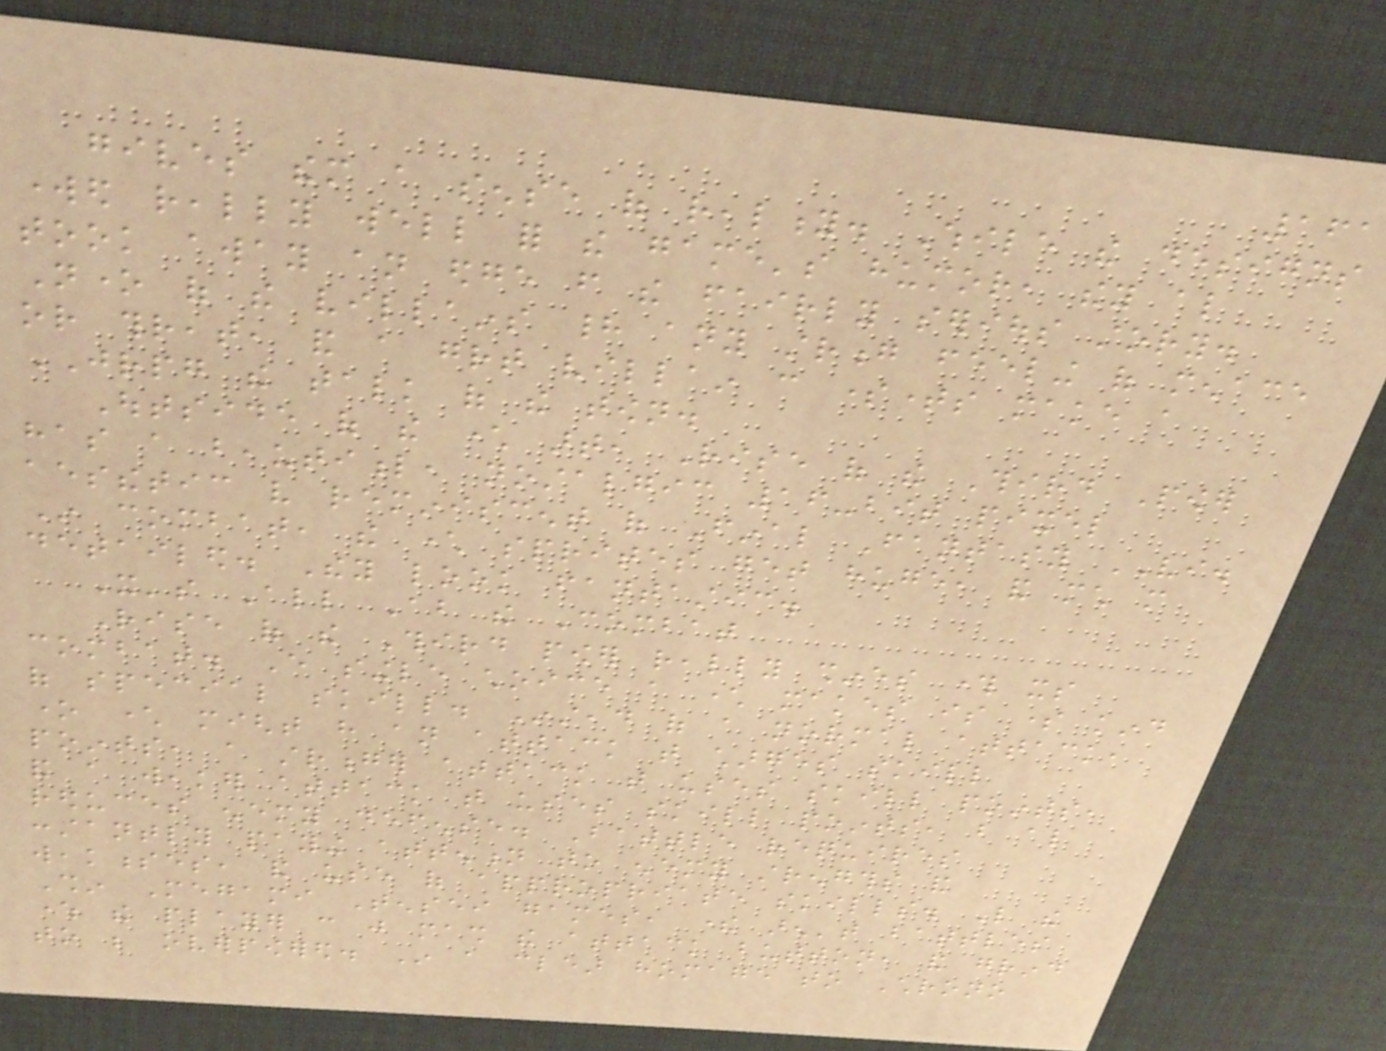161
gives them a sense of reality. While the designs
worked really well for the game's humor, they also
took away an edge from the fairly serious story.
None of the villains had any strong feeling of menace
or threat, and a great villain can sometimes make a
JRPG the talk of the town.
Outside of the character art, Rise of the Third Power
has a beautiful, nostalgic 16-bit pixel
aesthetic very reminiscent of Final Fantasy VI.
In combat, the character sprites get huge, and much more
detailed. They look fantastic.
It's All About the Combat
Rise of the Third power really shines through its
combat. Every single choice a character makes is some kind
of special skill. Instead of a normal attack,
one character might have an attack that charges skill
points, a stronger attack that uses skill points,
and a weaker attack that uses skill points, but also
reduces enemy defense. Battle requires
constantly paying attention to enemy strengths and
weaknesses, and use of appropriate skills. Like the
Shin Megami Tensei games, there aren't battles
where the player can just mash the attack button, and grind
to be overpowered. In a clear homage to Chrono
